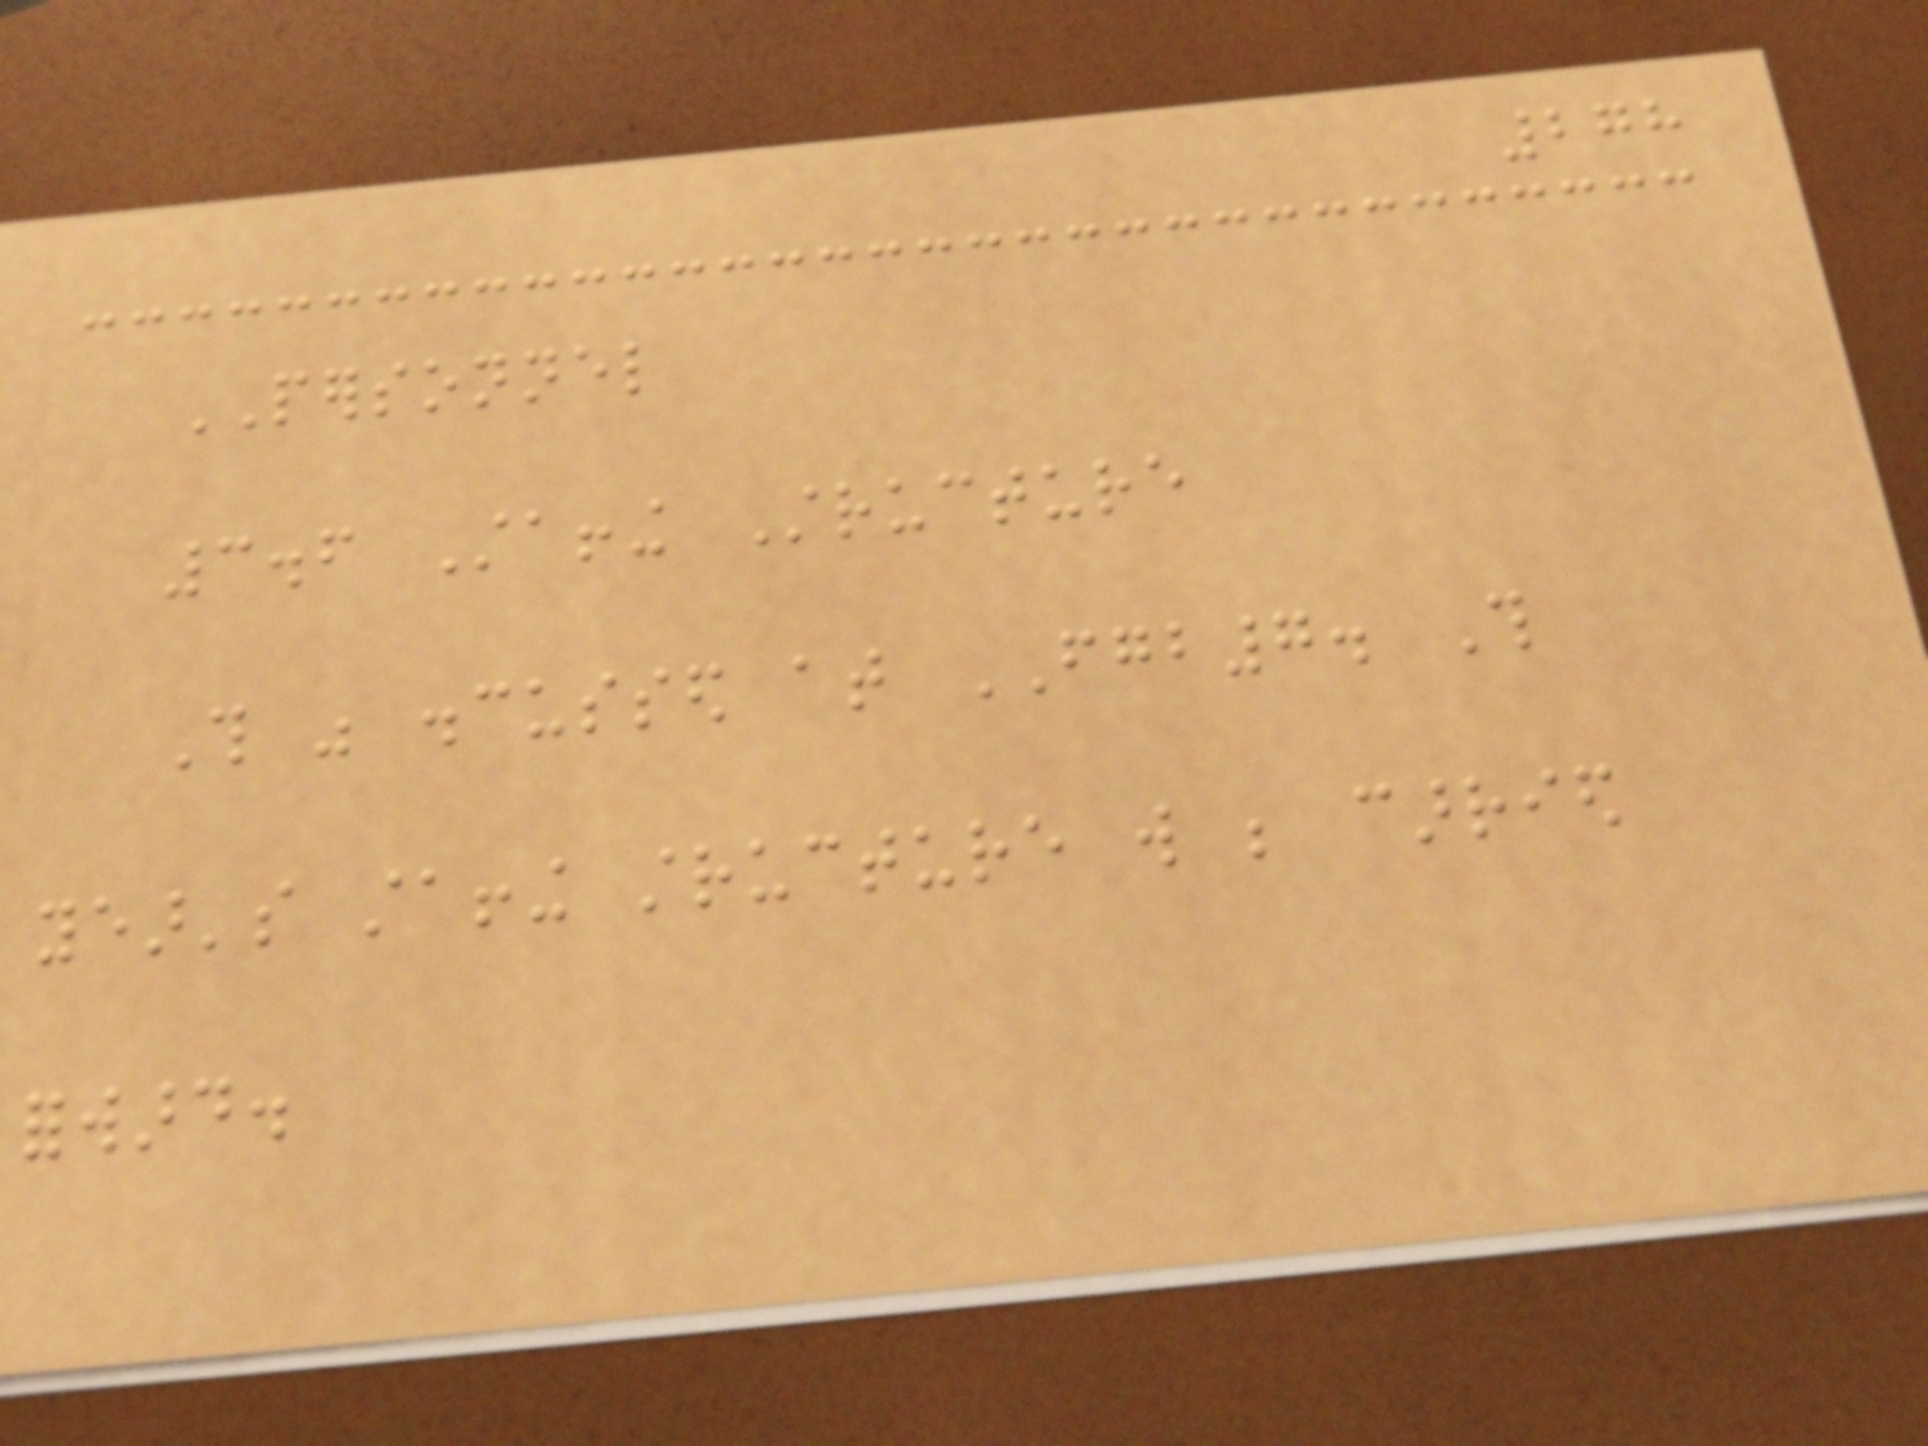278
PERSONNEL
3.6 Staffing Structure
This was discussed at FGB7. This
year's staffing structure will be carried
forward.
